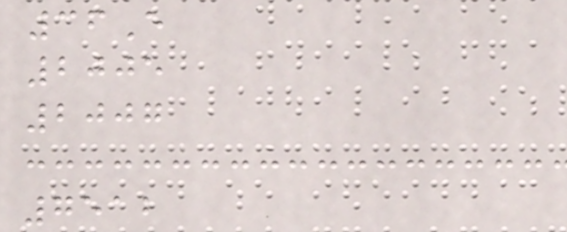36E
2005
2007
7512
